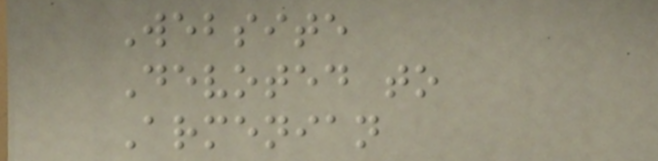Website
Devoted to
Armenian
